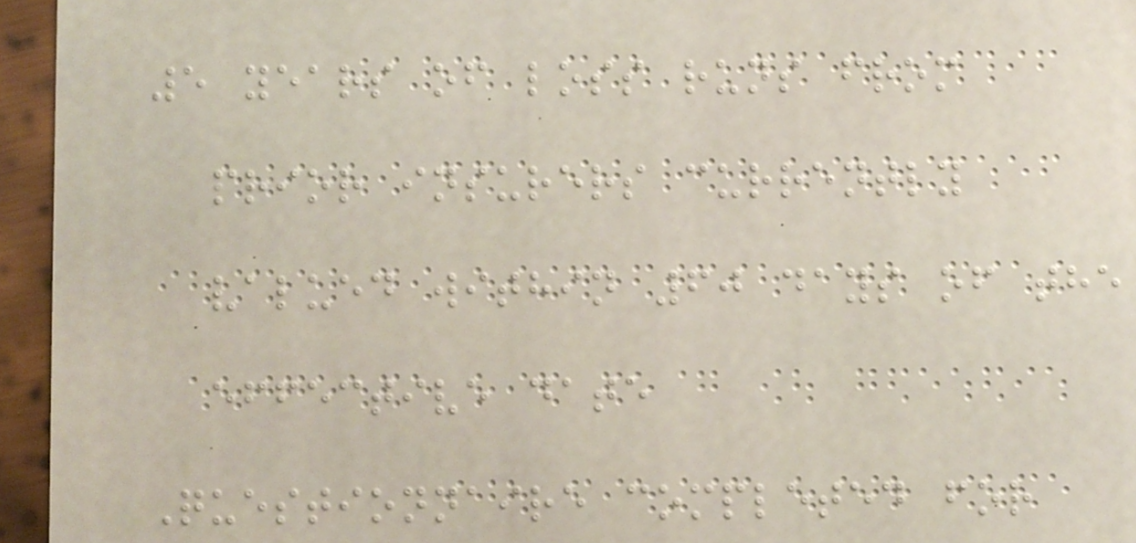5 years of loss runs from
prior insurers currently
valued within 60 days of the
effective date
Questionnaire completed for
